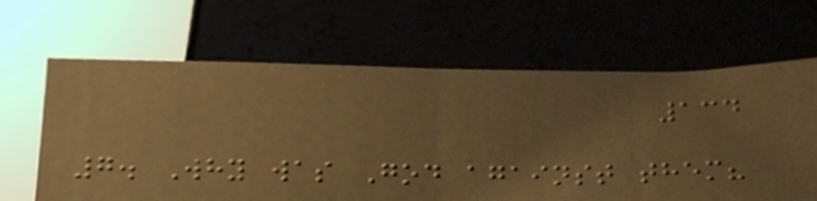134
7. Why was God against them?
